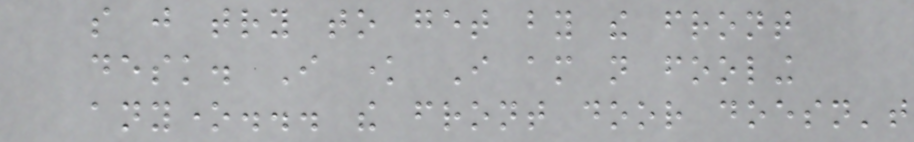so just try to get by the front
desk. I know I am not fooling
anyone... the front door doesn't
